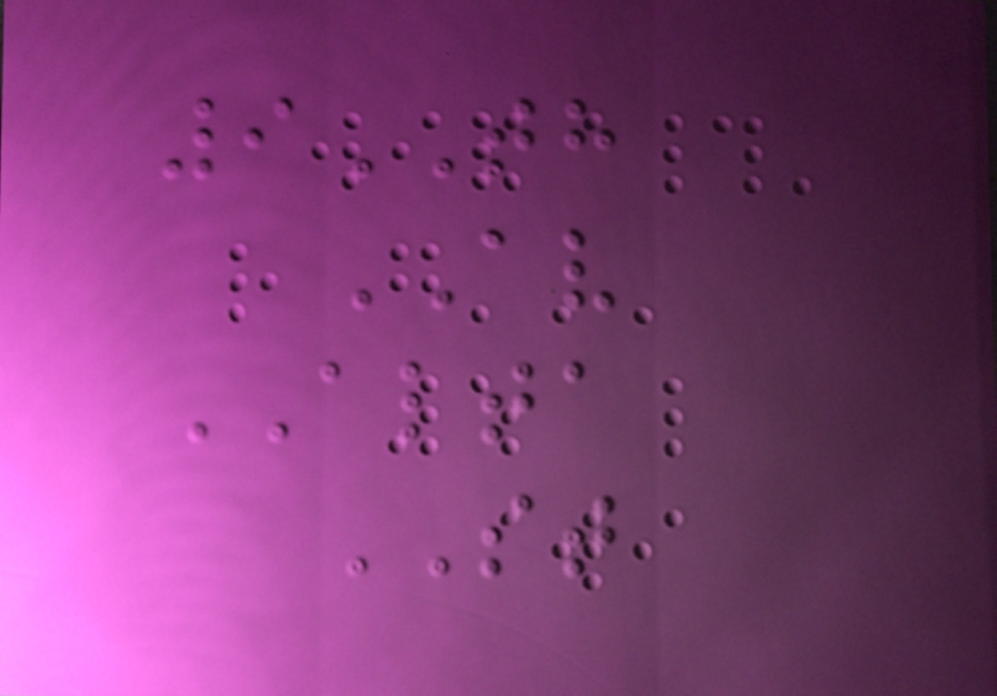9TH
AV
ALTA
ST
